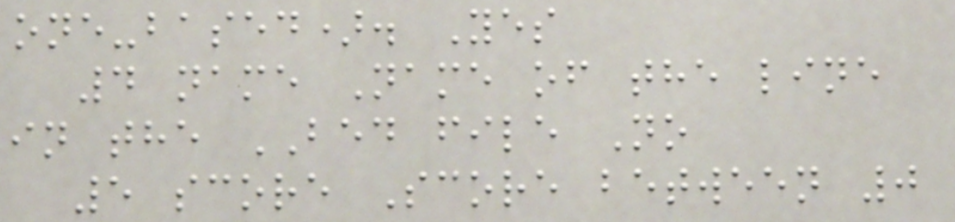one-based). Yes
4 name Name of the line
in the BED file No
5 score Score between 0
